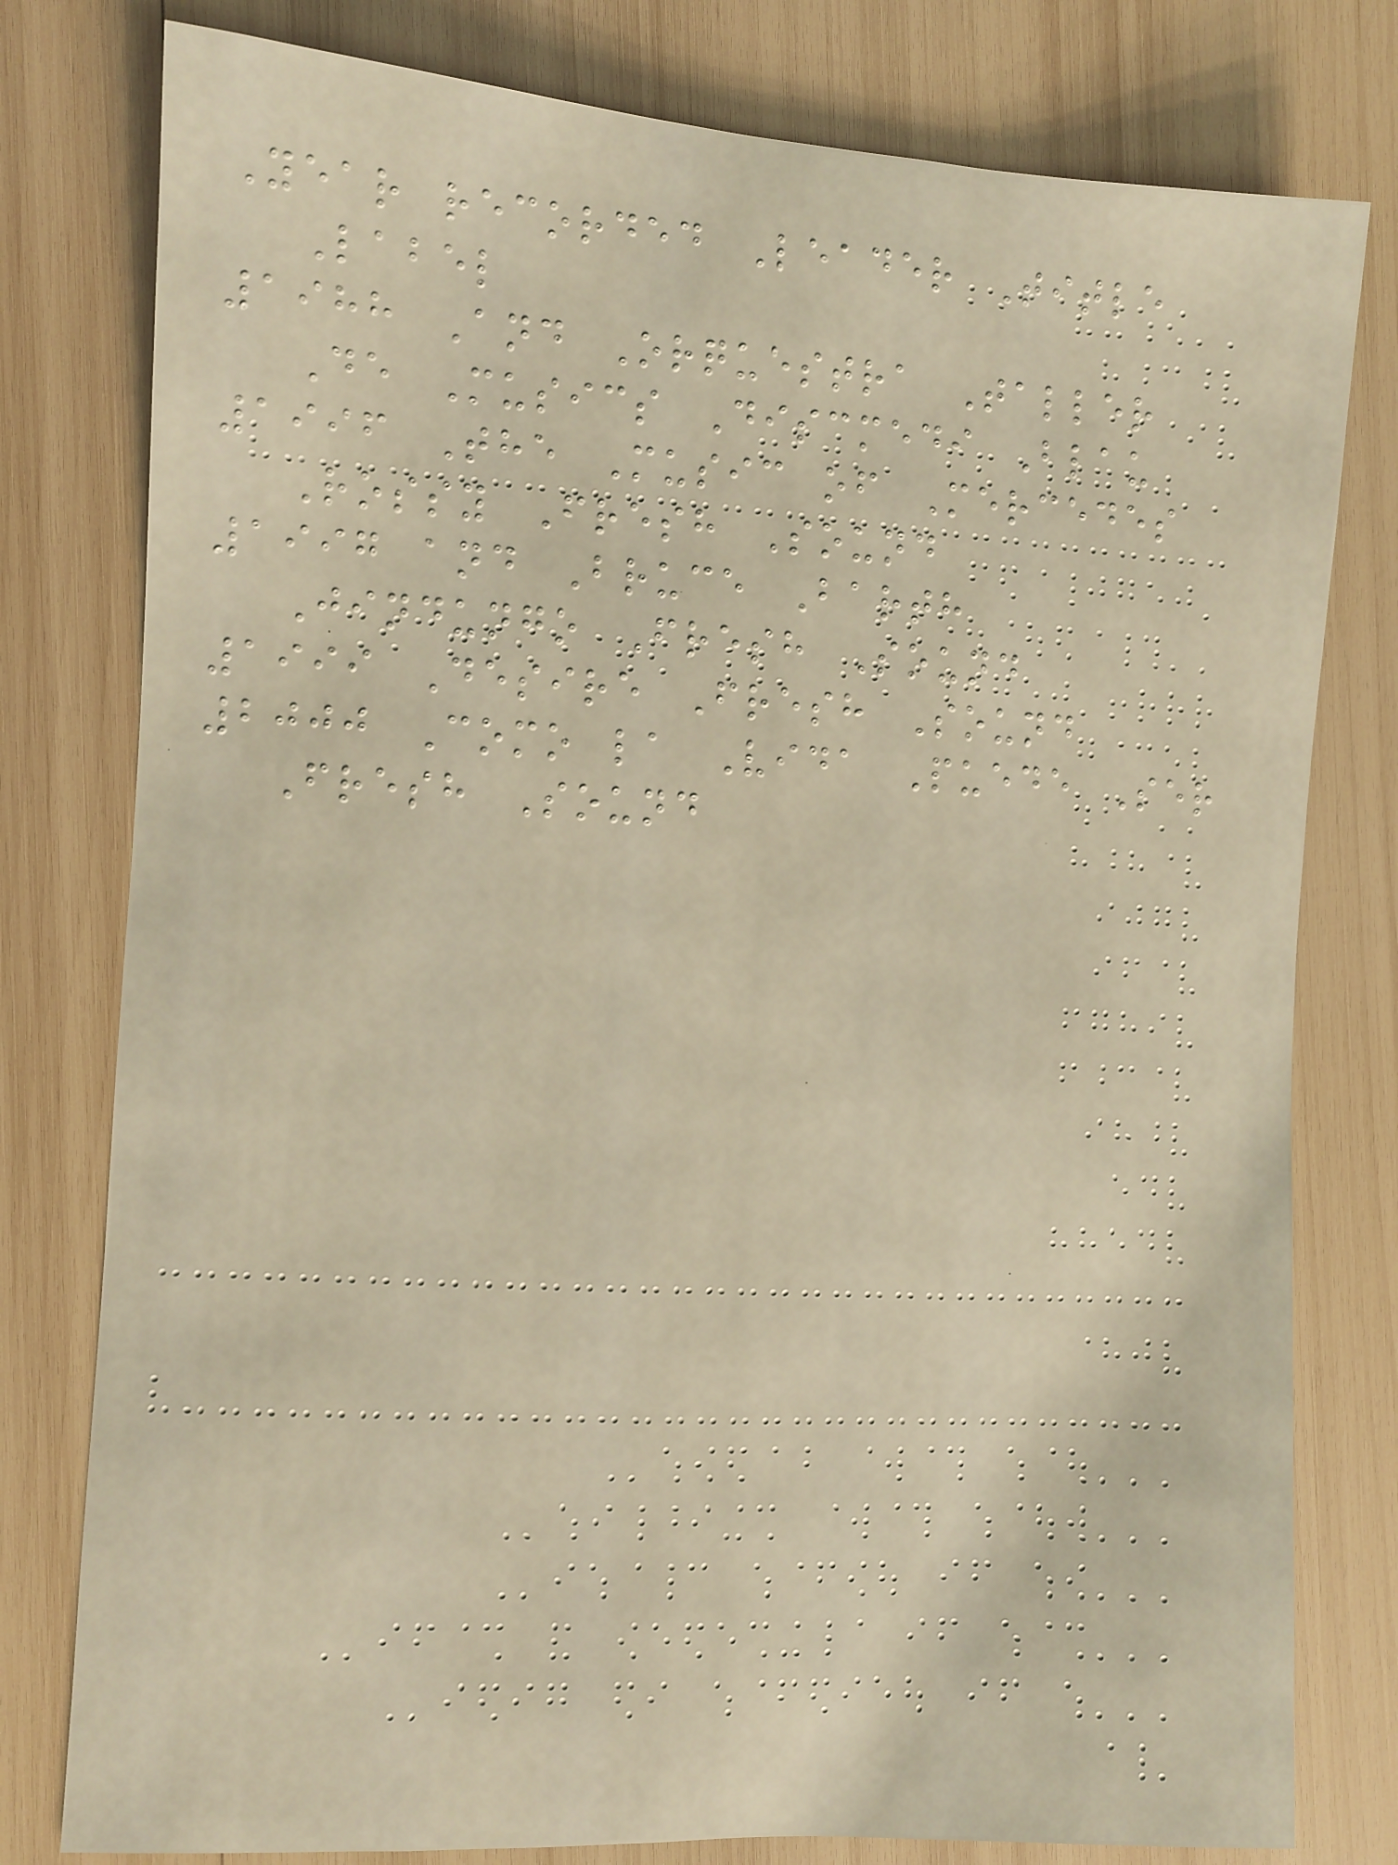Year recorded Leader Title
Label
1988 And Orquestra Taller
De Musics Discmedi Blau
1996 The Music of Mercedes
Rossy Fresh Sound
1997 and Bruce Barth
Jindungo Fresh Sound
1999 Desire Fresh Sound
2000 Como la Vida Puede Ser
Fresh Sound
